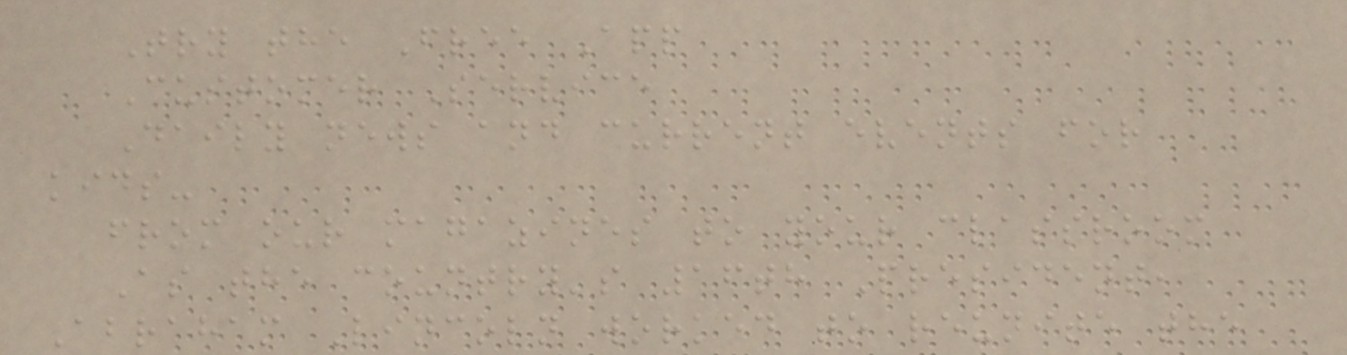Try the Free App
Customer Service
Daily news and current events for
kids-
from our magazines to your classroom
As the country's 16th President,
Abraham Lincoln worked to reunite the
